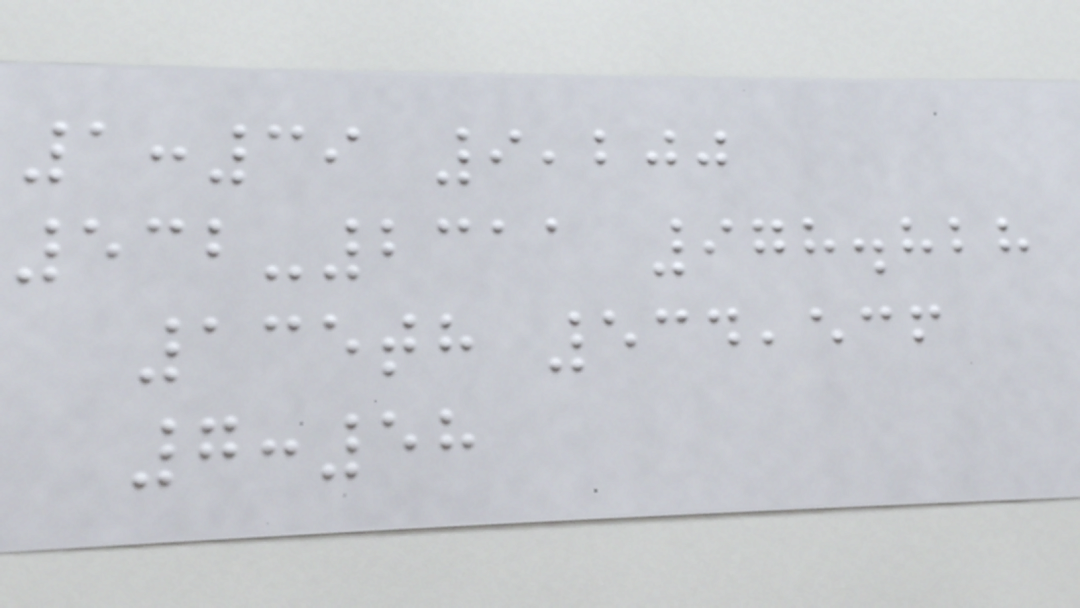1:39 9,200
532-2311 978.828
135th 534,536
7:58
